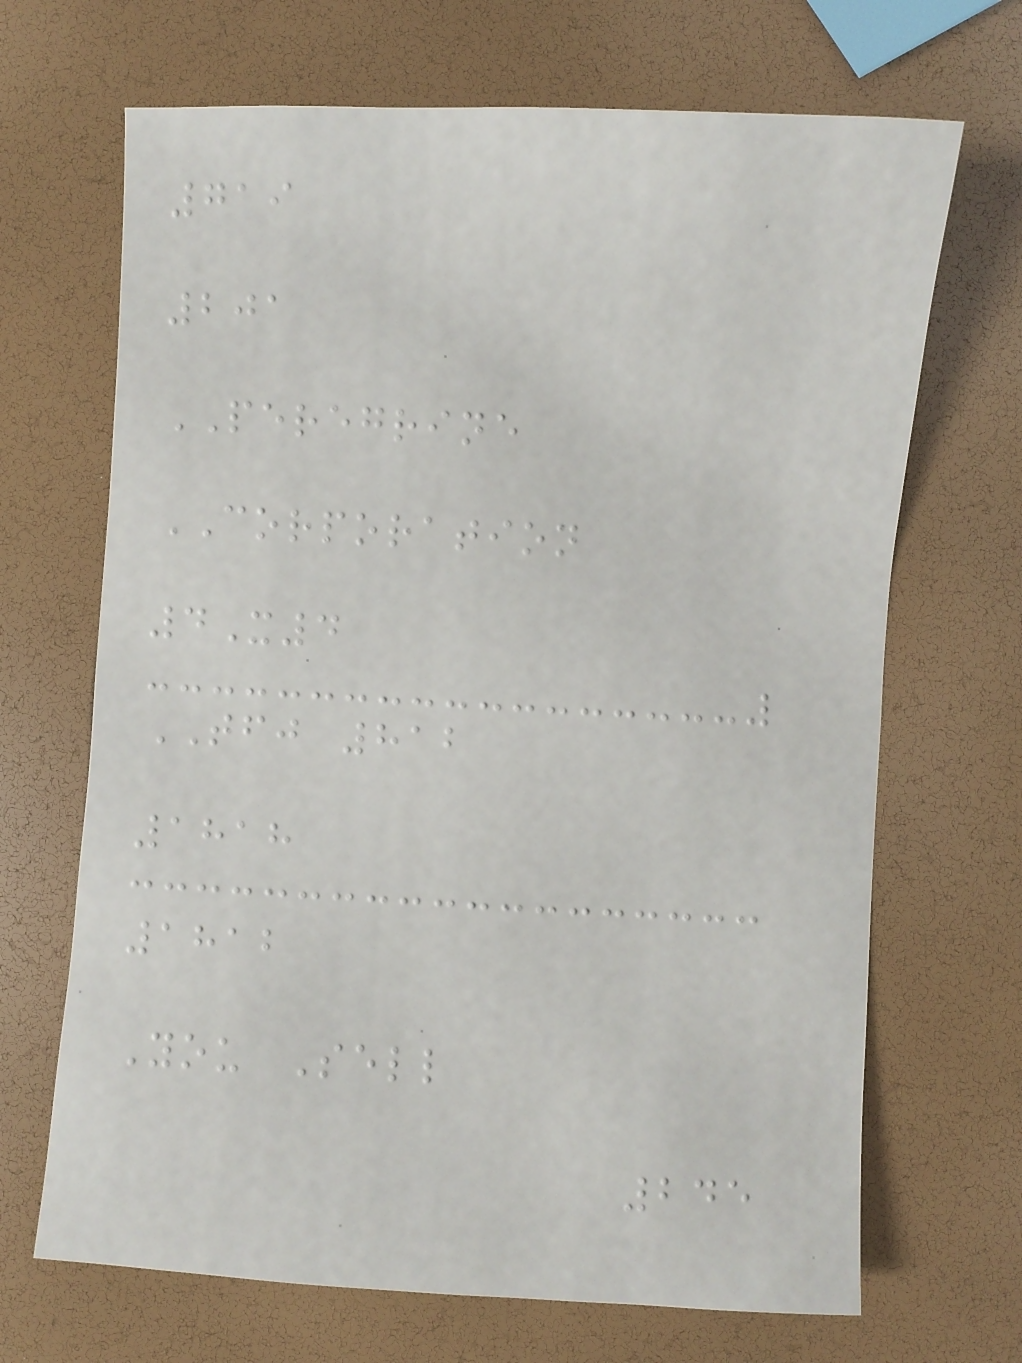719
201
PEREGRINE
CORPORATION
4X4
TFJ 812
1818
1812
You Sell
245
